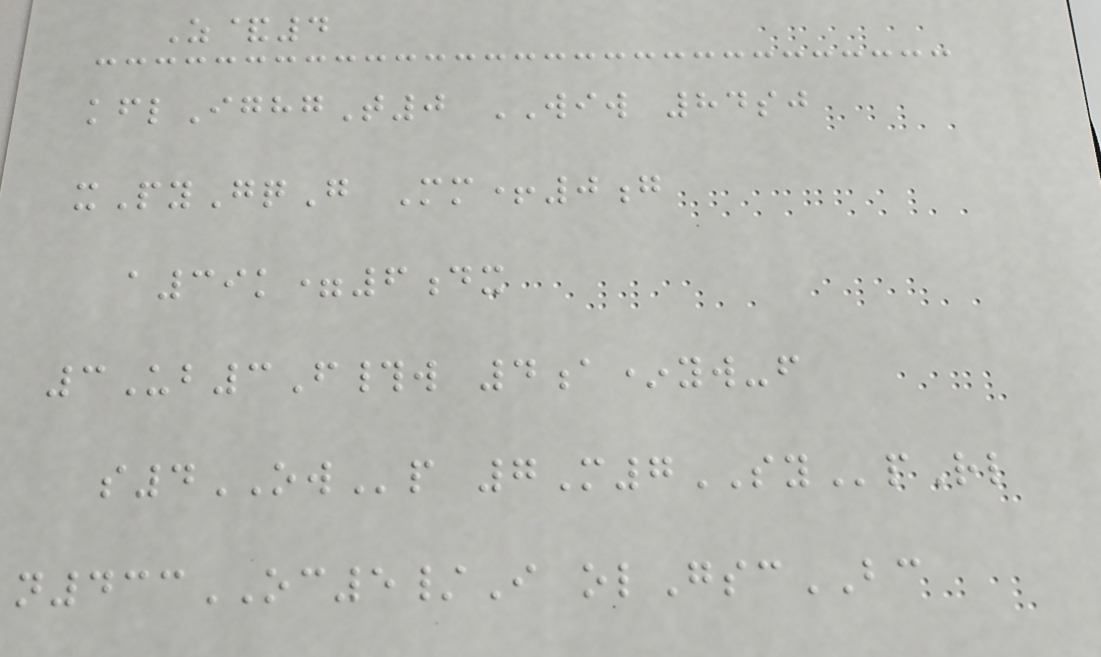Z&4
kflIghgT0 WIW 84sj
xPyGqG Mm+0g
a39k=6dx
3Ub3F#w 4a*yw-f
s4OWp 7M7SYpRl
n433OC5/I olGscBC
